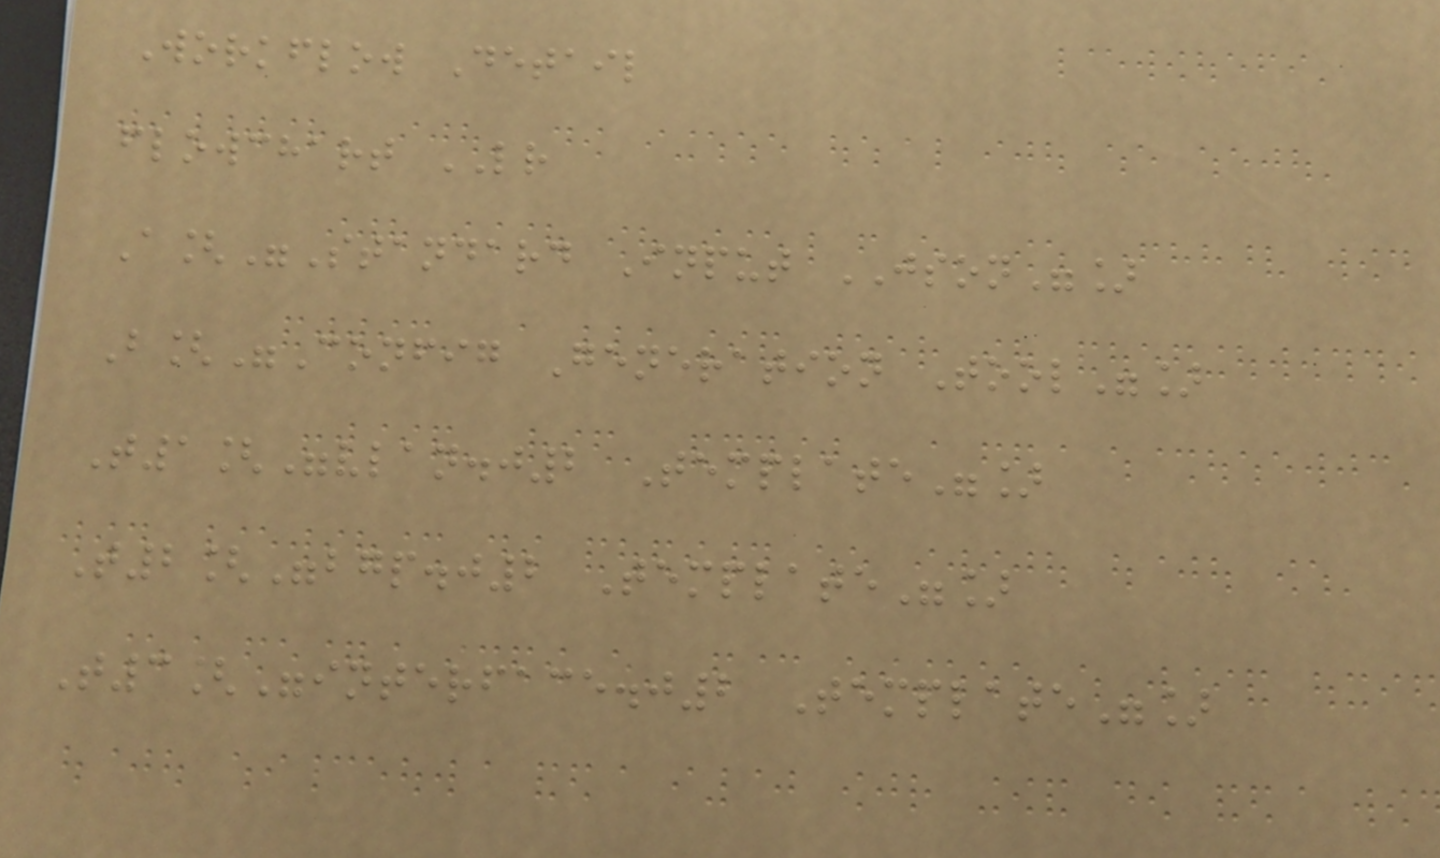Workflow Detail
flowchart LR
A["Standard Input JSON"]
B["Config Generation Tool"]
T1["vlan.j2 Template"]
T2["bgp.j2 Template"]
T3["interface.j2 Template"]
